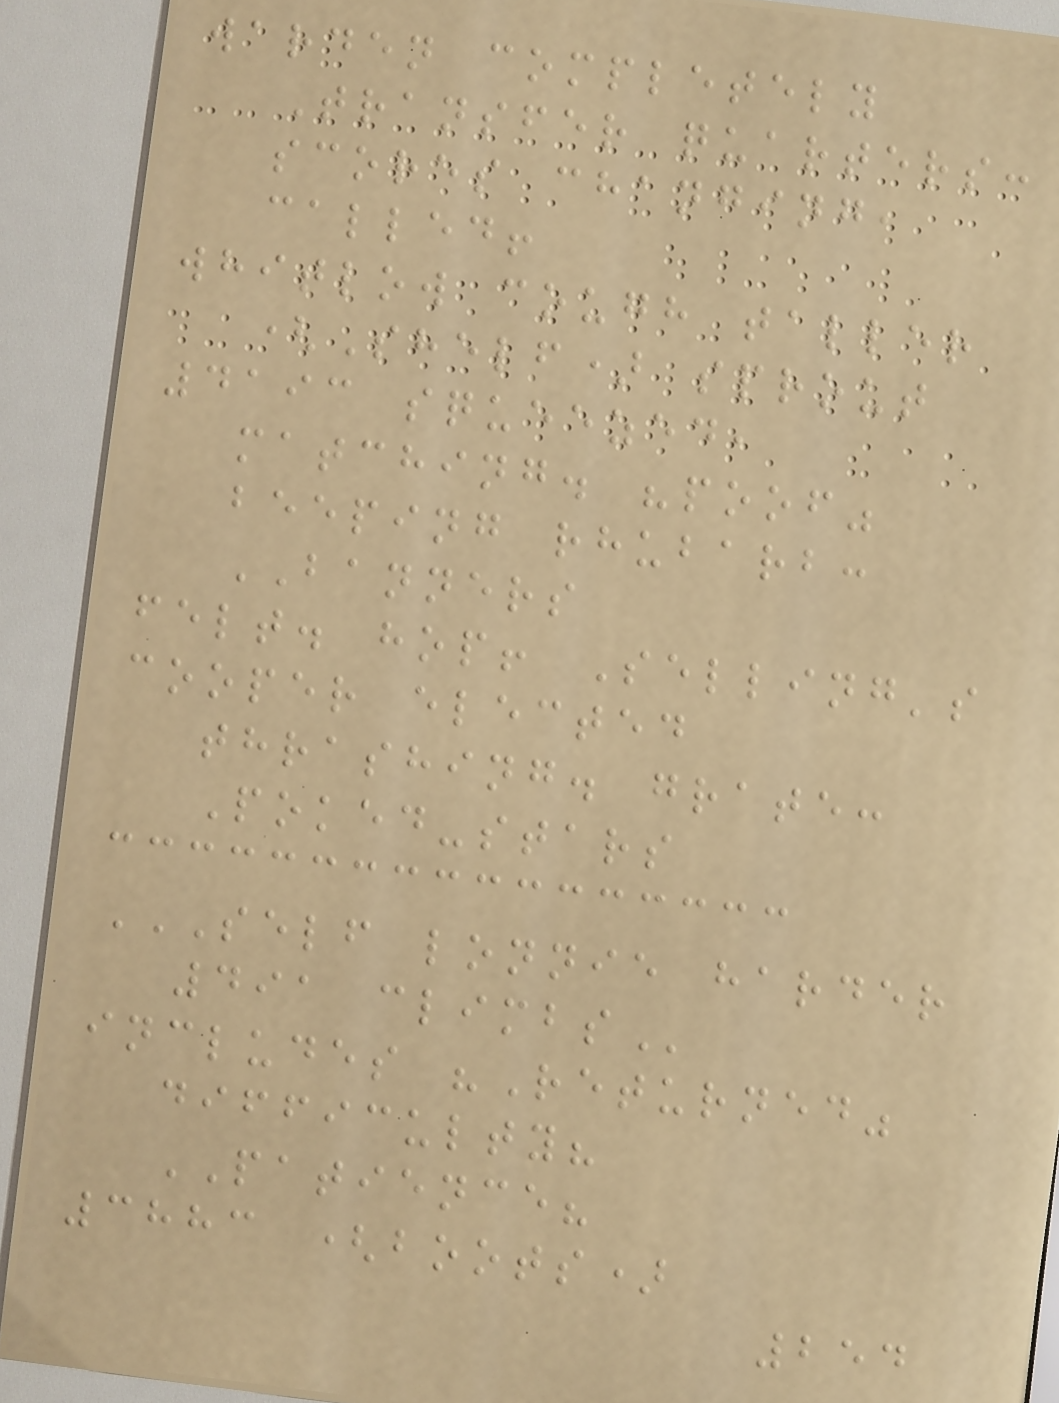warden completely
Transfer quarters:
scores changing,
called!
whitlow cough taller
(Shelf) sprout
4193 squeezed,
matching. "poof"
beeping rhubarb:
BANNERS
felt. hop! Selling's
cooper elected
thrashing. grate:
Poked-stars
SELF LONNIE HARDER
491 CLIMBS
includes "Returned"
difficulty?
PATIENCE?
3883 (boots)
254
